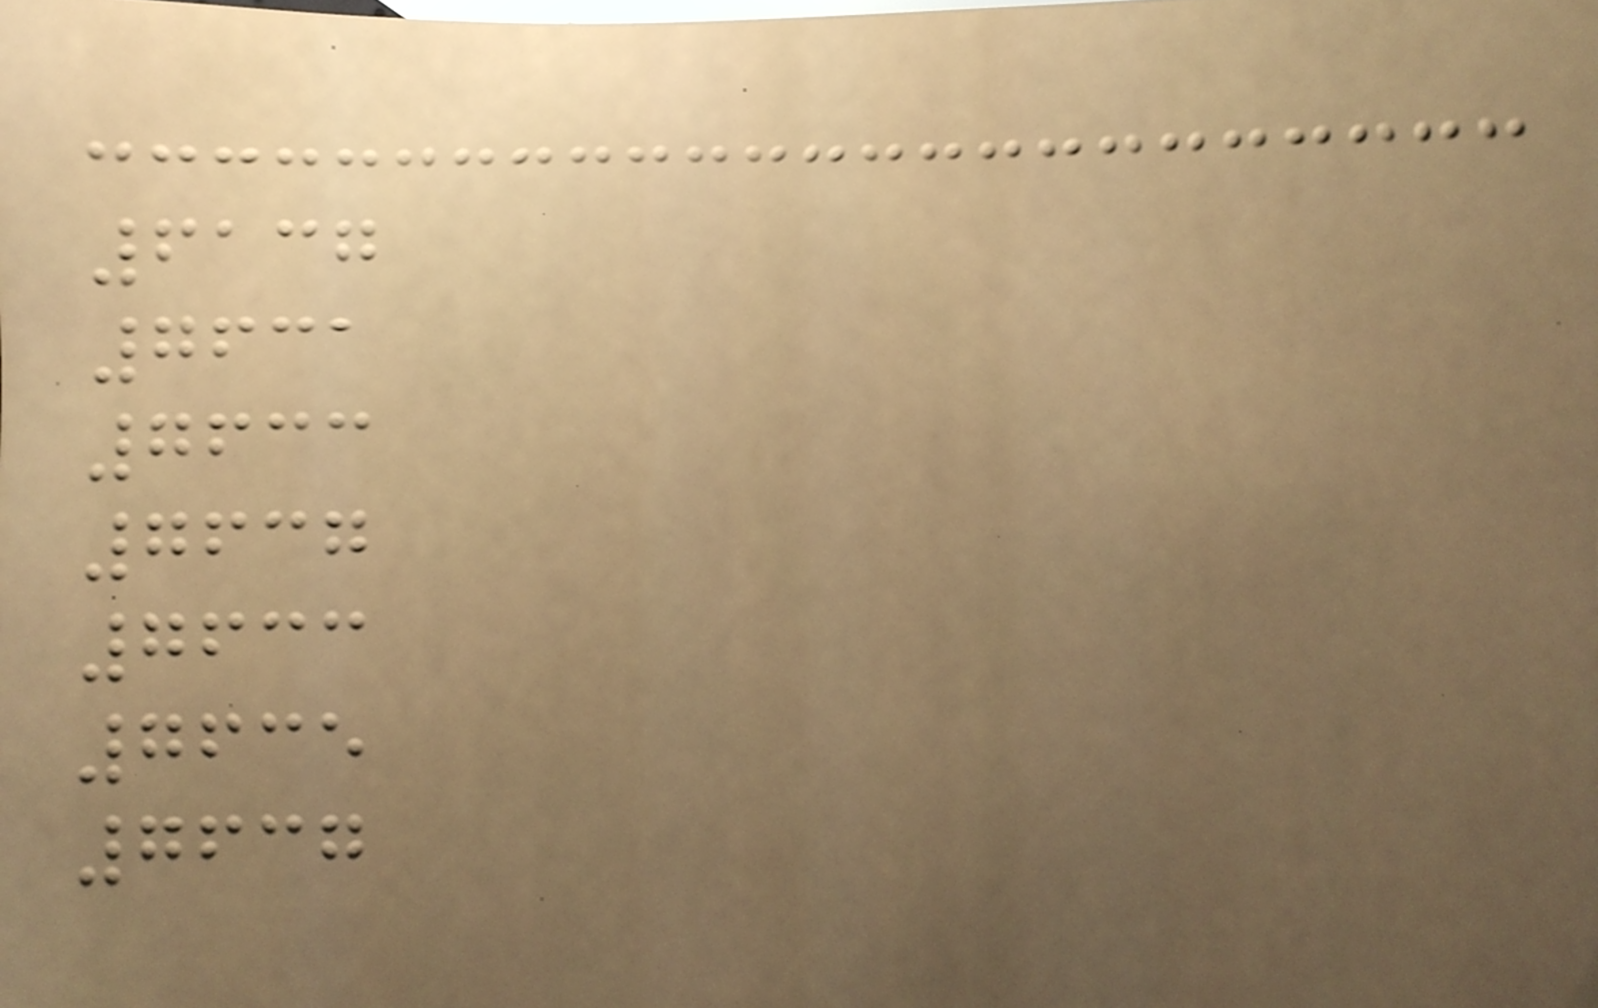6137
7631
7633
7637
7633
7635
7637
